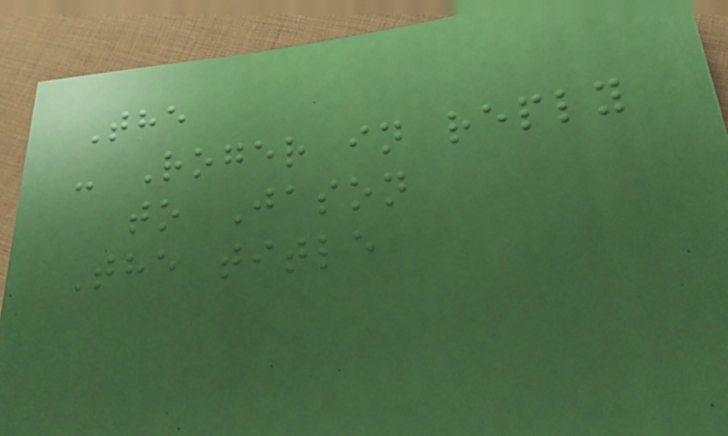The
- Roger in reply
to Jason
The title
